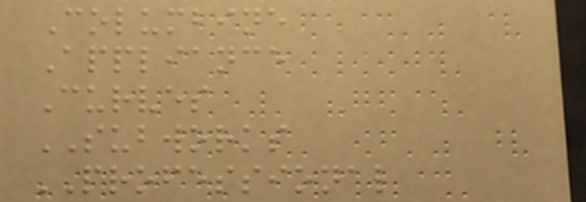Columbine
Appliance
Curves
SUBWORKS
PROFESSIONAL
